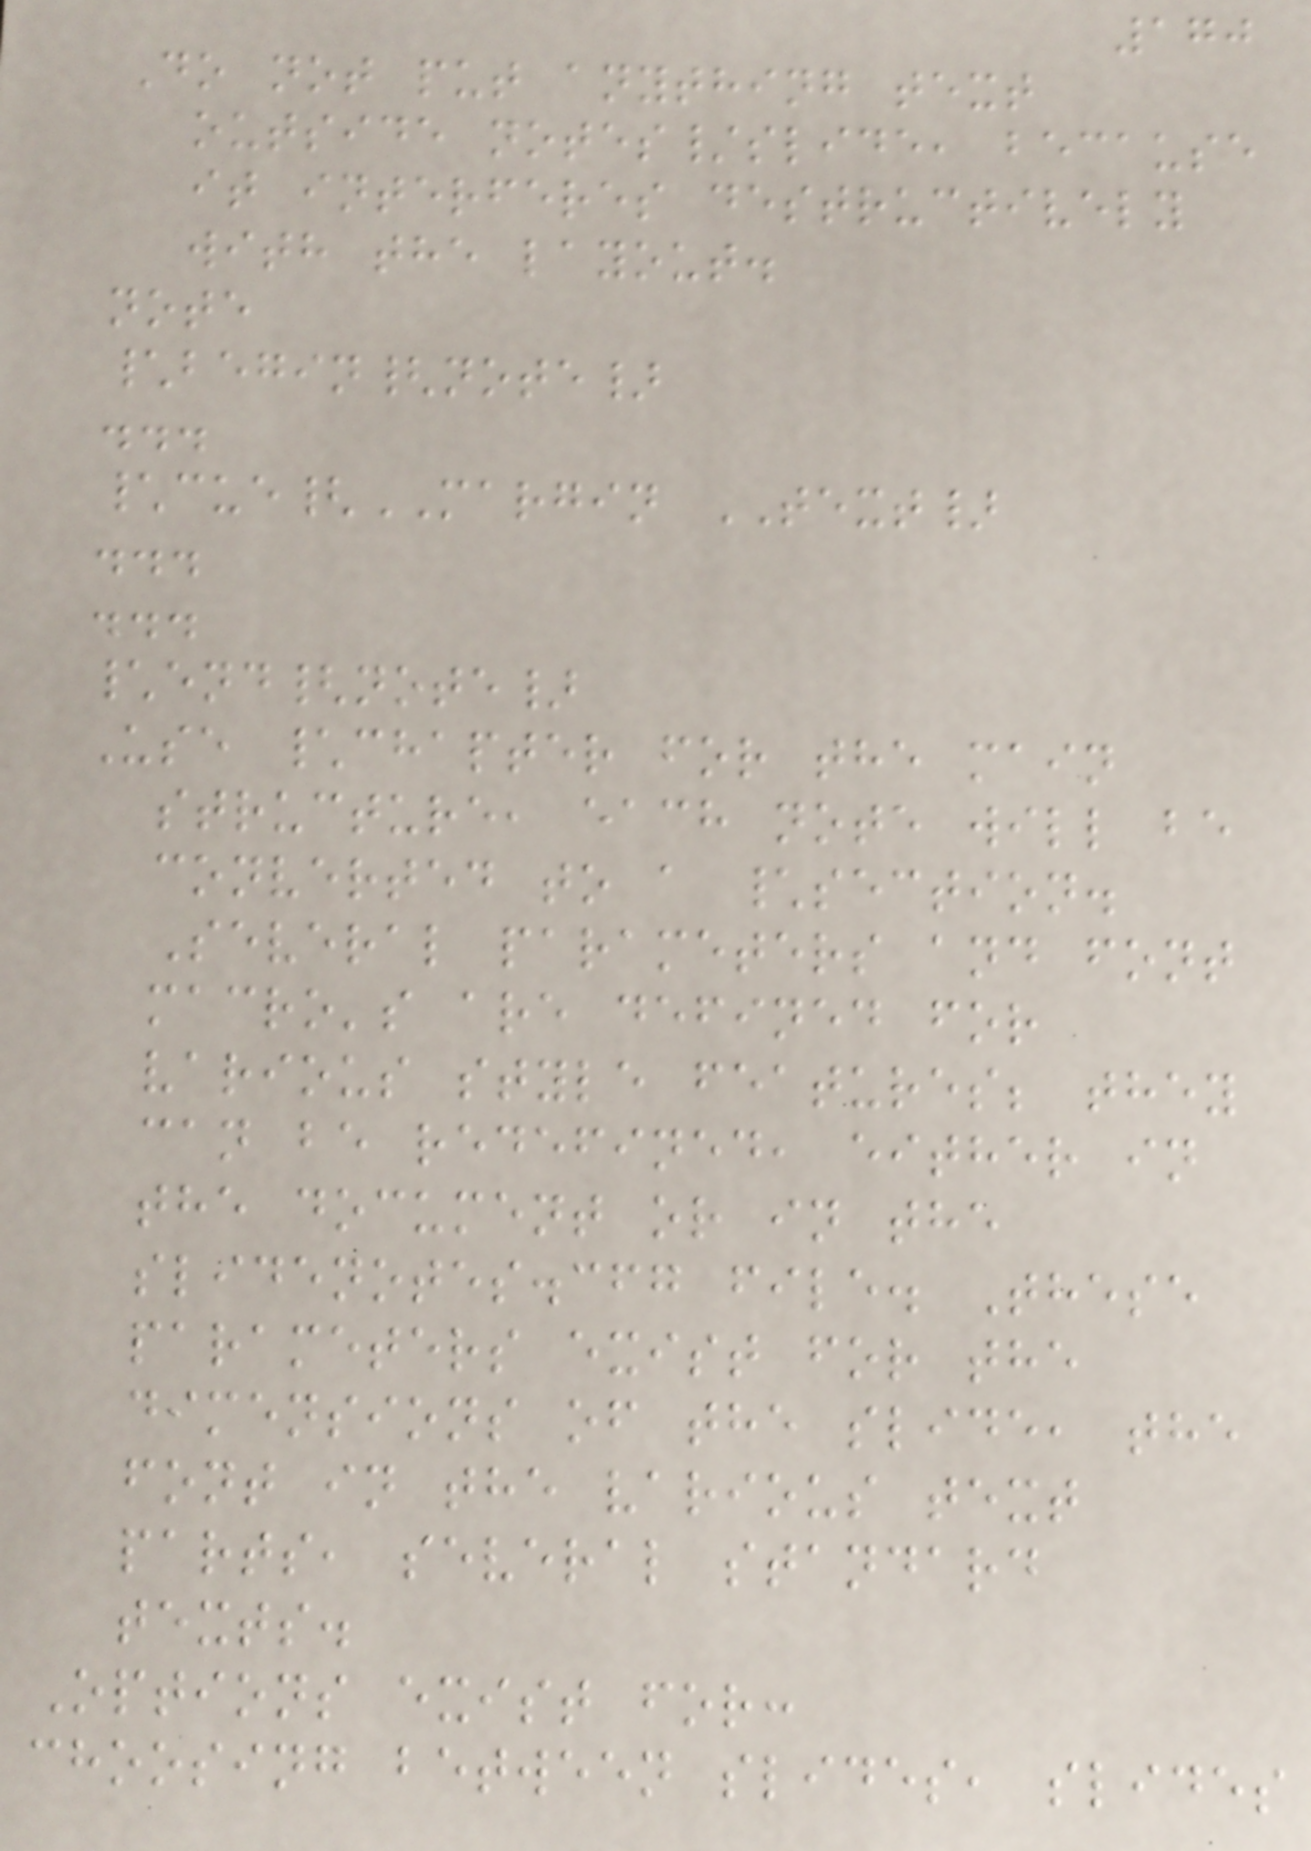170
Do not put anything text
outside notes/slide, because
it interferes destructively
with the layout.
note
\begin{note}
...
\cue{MARGIN TEXT}
...
...
\end{note}
Use \chapter for the main
structure, each note will be
converted to a \section.
Several parameters and font
macro's are defined for
various style features; they
can be redefined, either in
the document or in the
slidenotes.cfg file. These
parameters exist for the
dimensions of the slide, the
font in the various text
parts, several standard
texts.
Options exist for:
choosing between slides, slides
